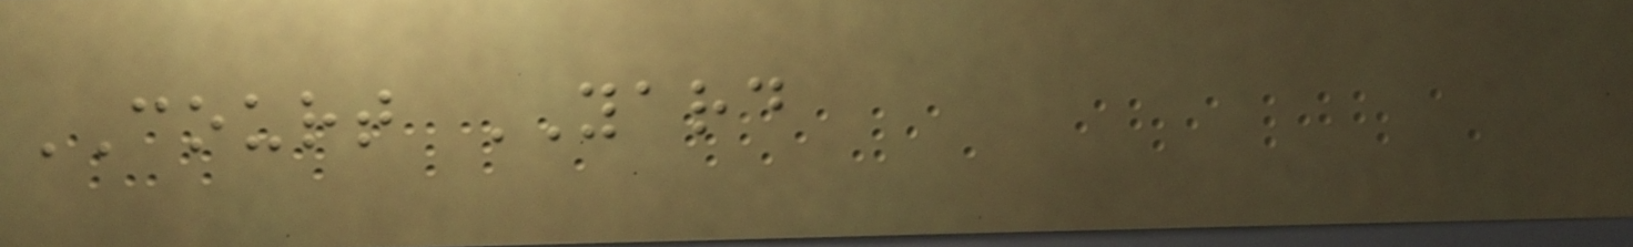COURT YARD
